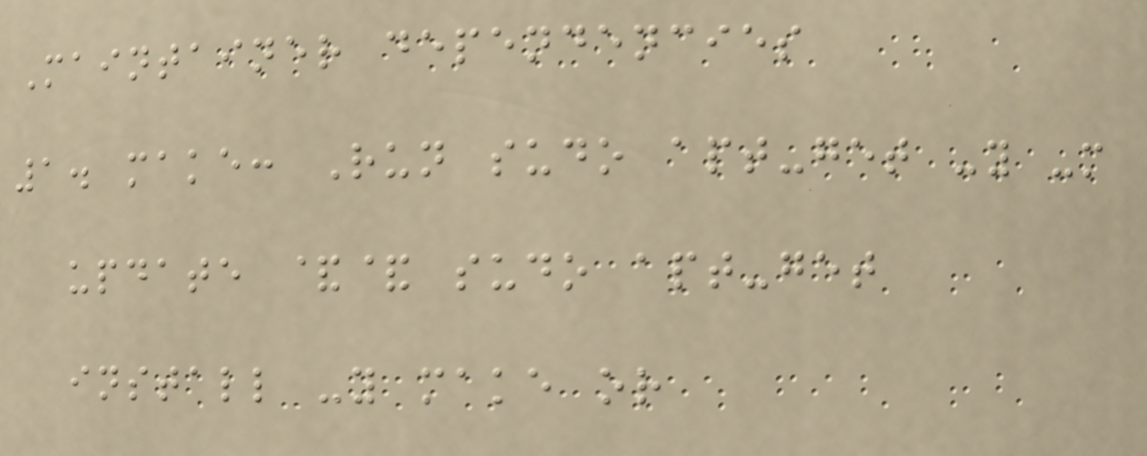Maintainer dependencies
1. make: Run sudo apt-get -y -m
update && sudo apt-get
install -y make or
